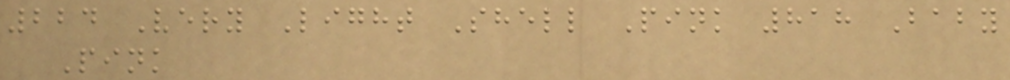224 Very Light Shell Pink 818 Baby
Pink
